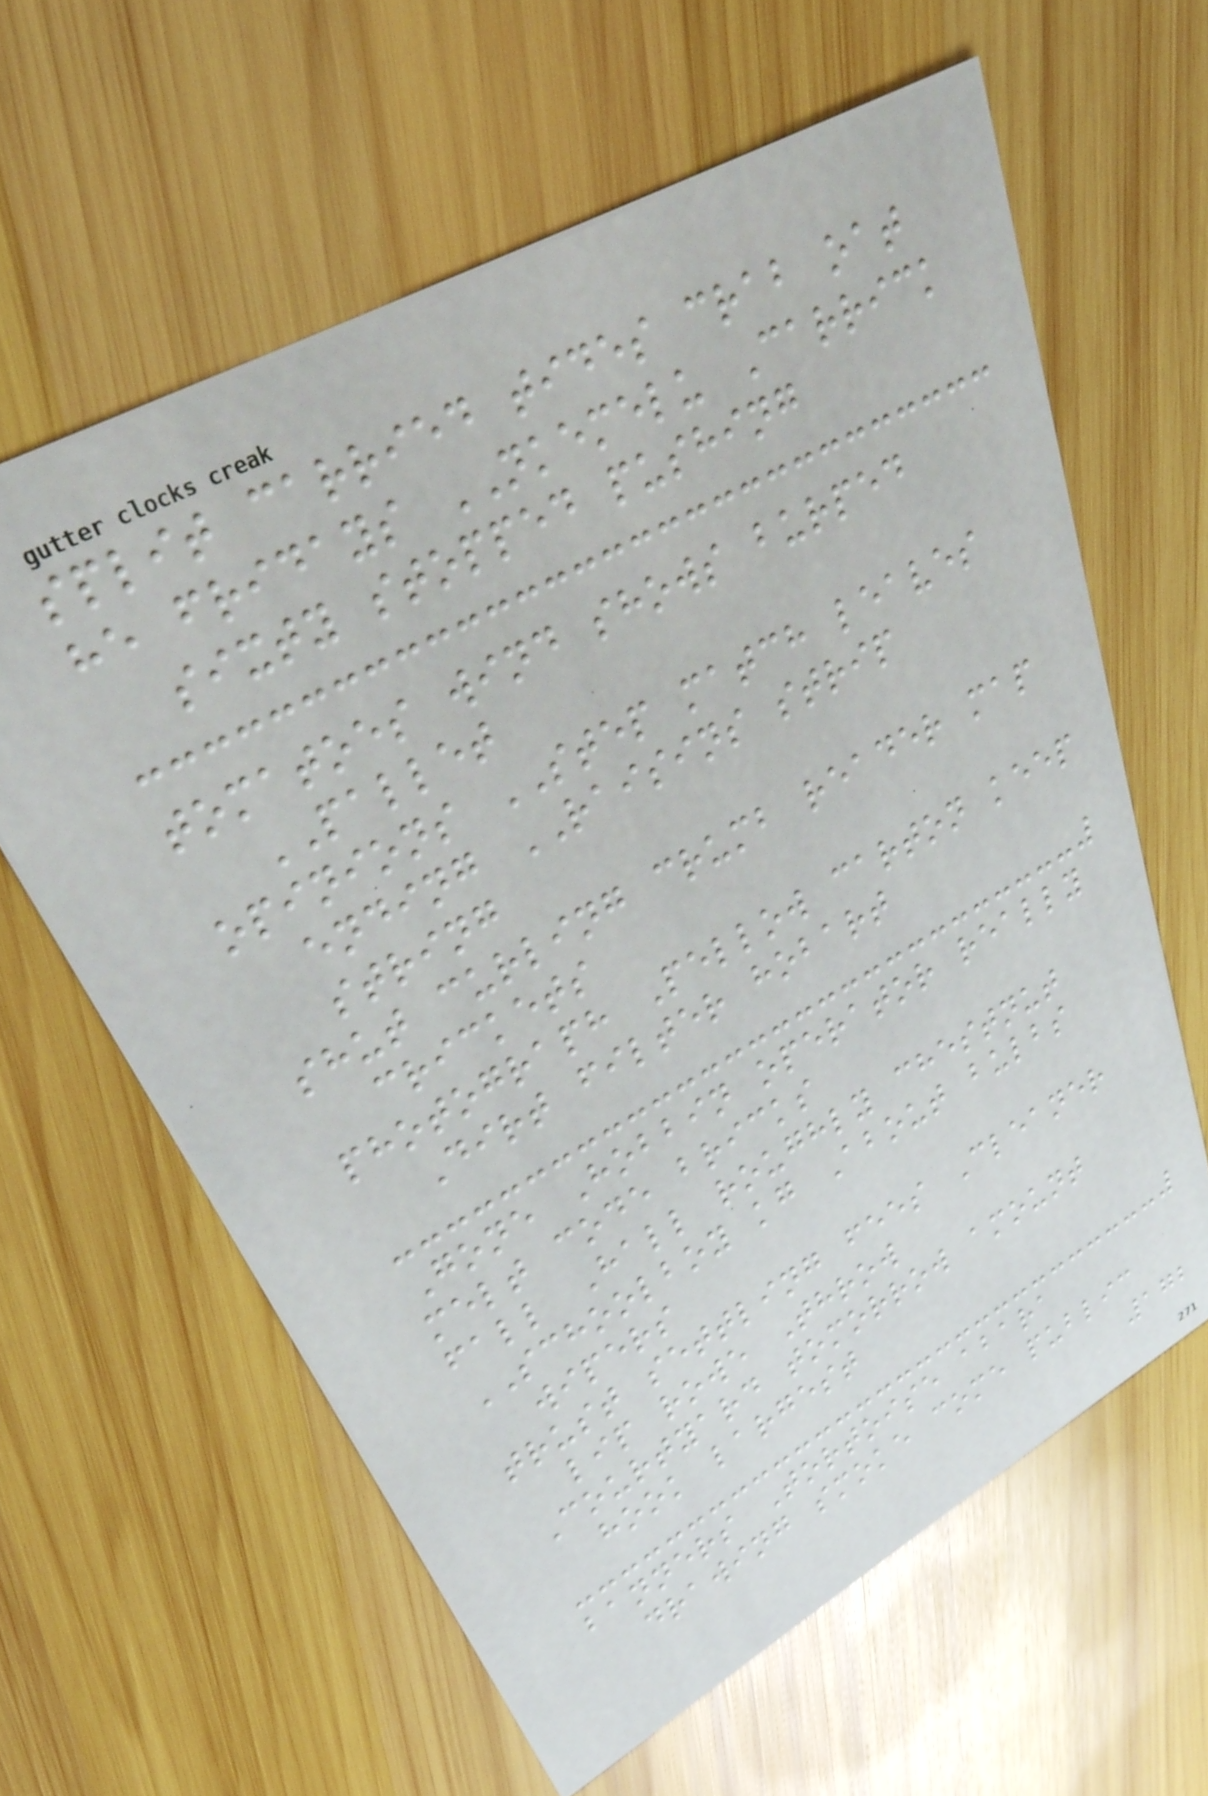split carried tides crab oat
he fridays NKEMELU Carrick
sixty stopped pushing
tomatoes wind shows burped
PALLET
opinions STEP match leaves
ending RAISINS strip
string
shut curling crumb reader map
crickets
photograph Pellow carton keep
Dirt filter hobart
Gone Hobbin operator really
melt code bricks
fall Hall roughly chestnut
SCHOOLBOY kg About bulbs
wipers
trust settling fees Cleaner
lip rowe Throw
Courtyard tomorrow amount
hook largest
banners Tortoise abara
drawing smoke come public
172
